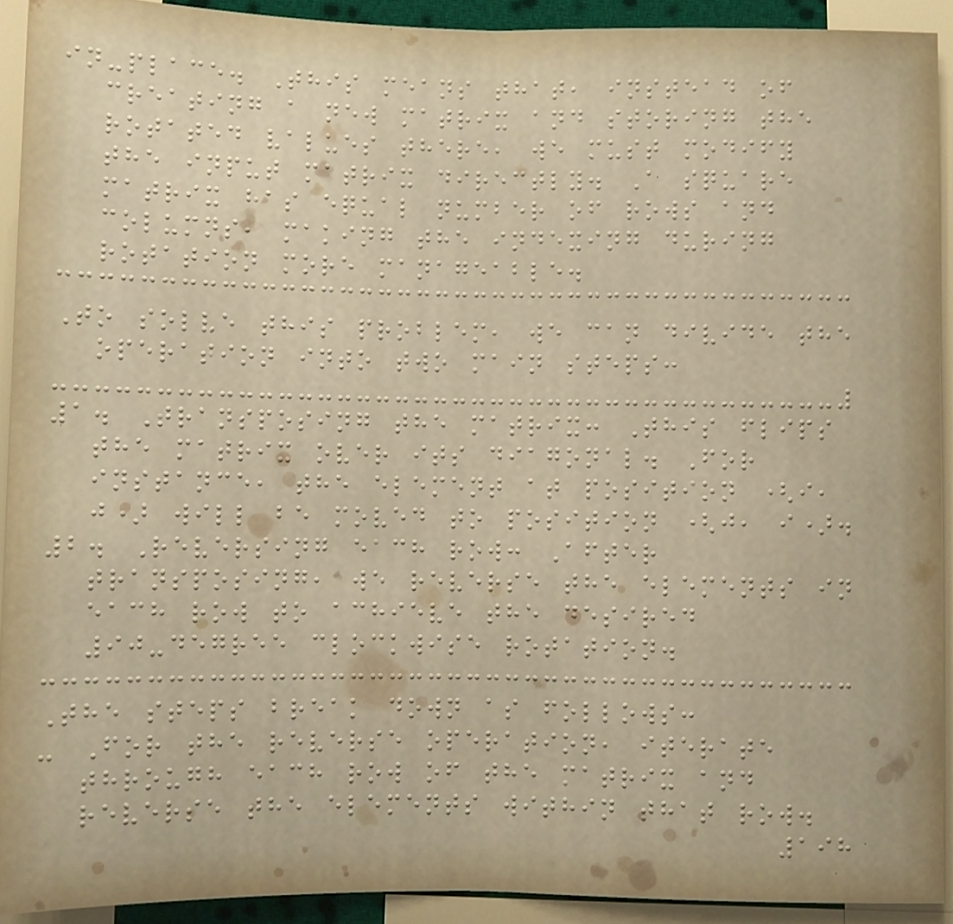in-place. This means that, instead of
creating a new matrix and storing the
rotated values there, we must modify
the input matrix directly. A square
matrix has equal number of rows and
columns, making the indexing during
rotation more manageable.
To solve this problem, we can divide the
operation into two main steps:
1. Transposing the matrix: This flips
the matrix over its diagonal. For
instance, the element at position (i,
j) will be moved to position (j, i).
2. Reversing each row: After
transposing, we reverse the elements in
each row to achieve the desired
90-degree clockwise rotation.
The steps break down as follows:
- For the reverse operation, iterate
through each row of the matrix and
reverse the elements within that row.
198
